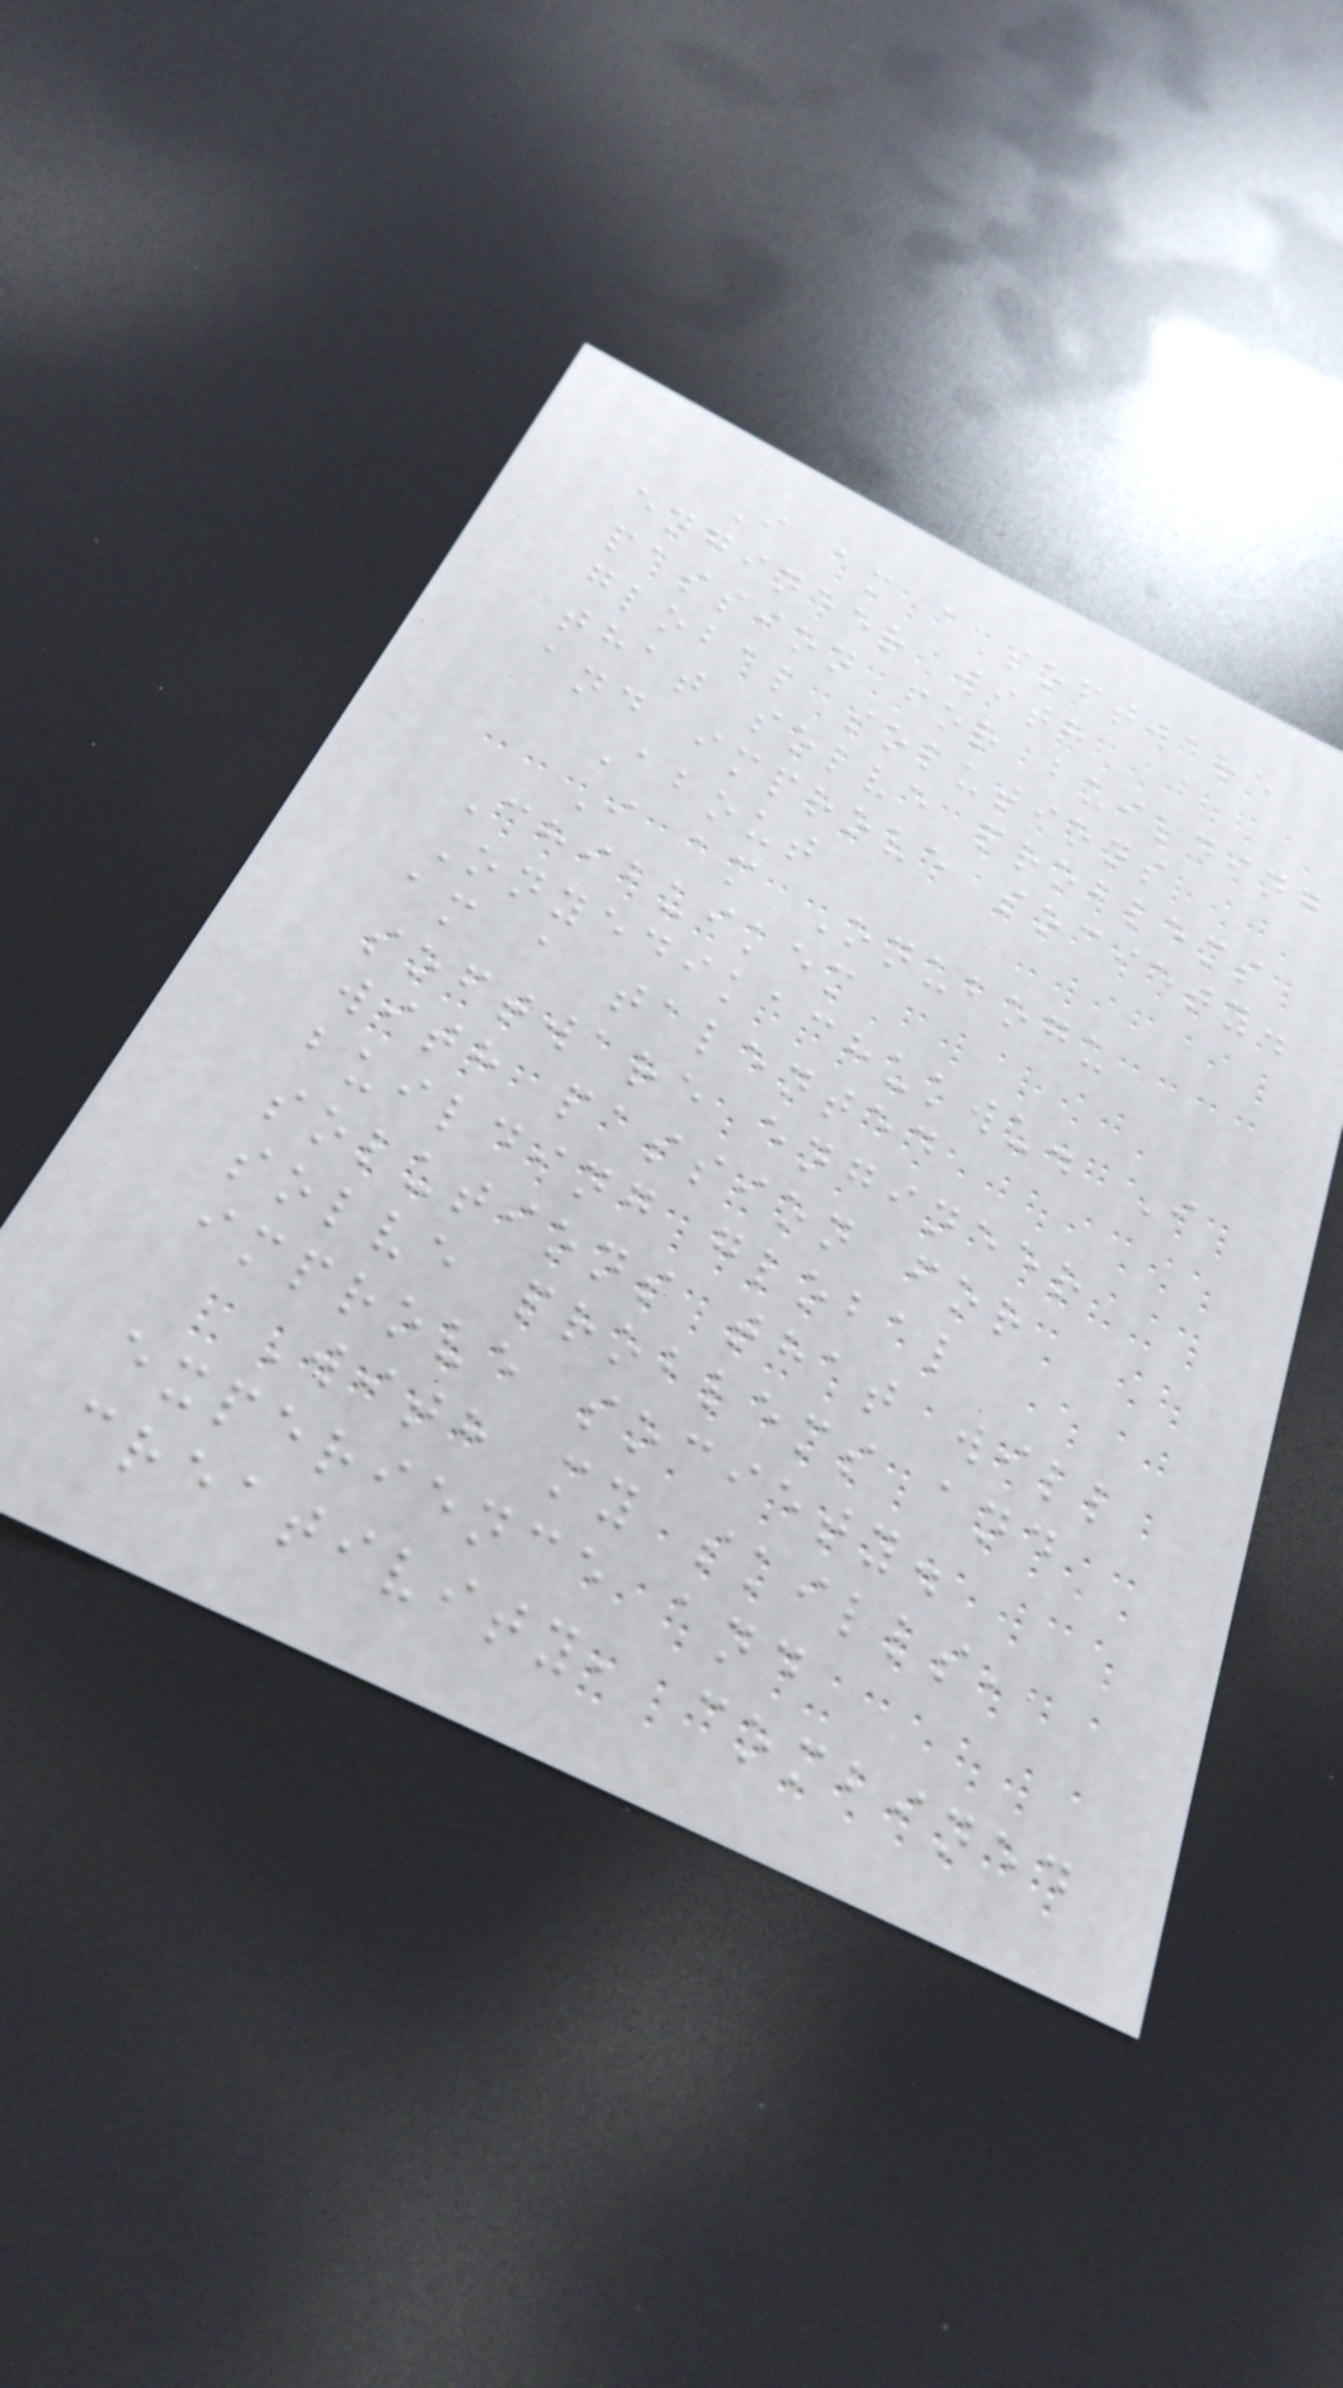I am a software
engineer with
passion for building
global solutions
that solve problems
and improve society.
About
I am Onubogu
Chibuikem
Onyedikachukwu. I
am a talented
software engineer
with passion for
building global
solutions that will
solve problems and
improve society.
With my skills,
experience and
creativity, combined
